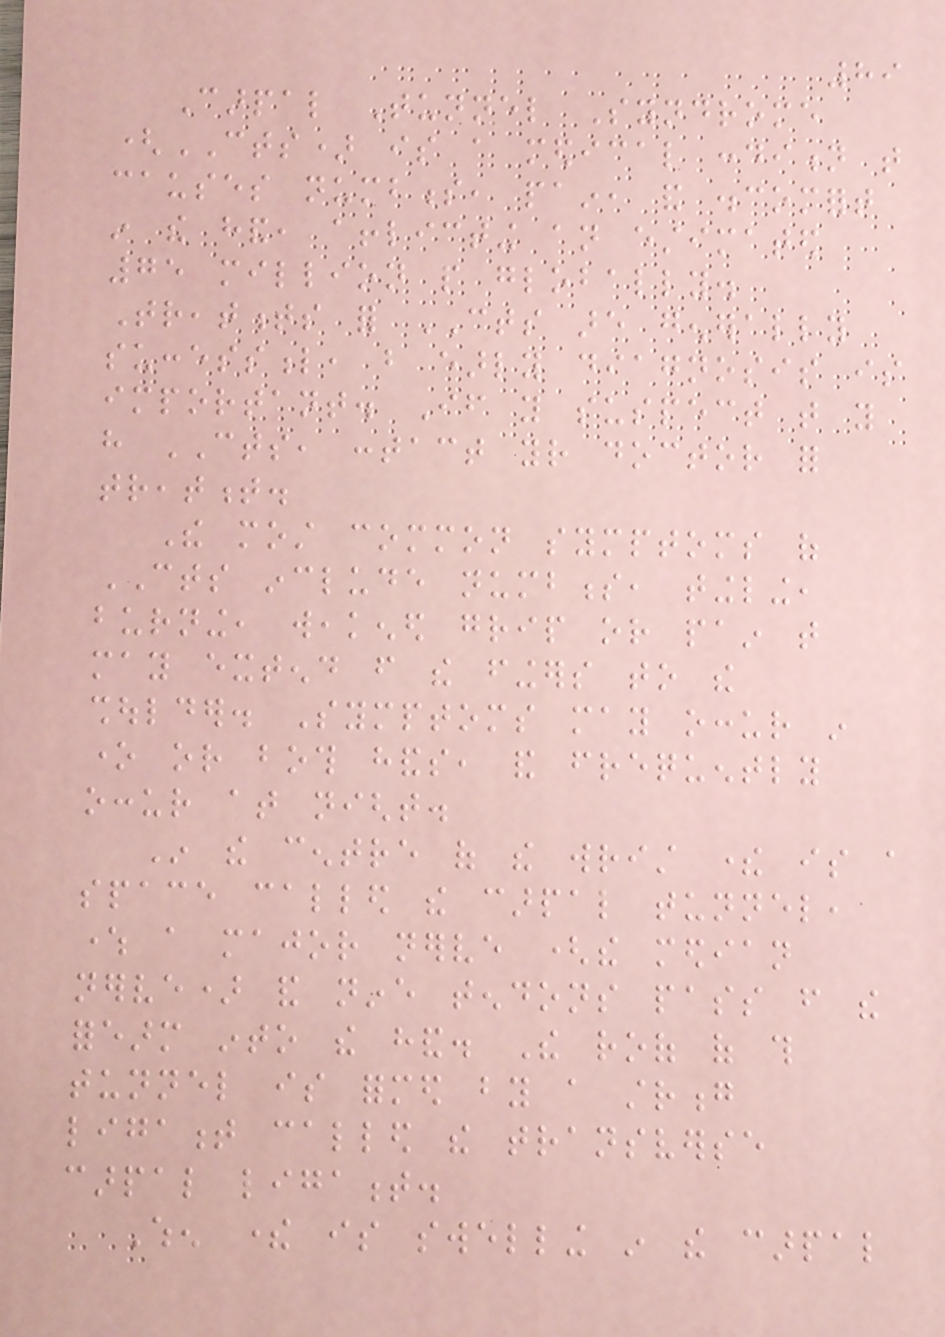89
Carpal Tunnel Syndrome
(CTS) is a medical condition that
causes numbness, pain, and discomfort
in the hand, afflicting an estimated
75 million people globally.
Treatments for CTS are generally
successful, but early diagnosis is
important. If you suspect that you
have CTS, contact your doctor for
treatment.
The most common symptoms of
CTS include numbness, tingling,
burning, weakened grip or pain that
may extend from the fingers to the
shoulder. Symptoms may occur in
one or both hands, and frequently
occur at night.
In the centre of the wrist there is a
space called the carpal tunnel,
where a major nerve (the median
nerve) and nine tendons pass from the
forearm into the hand. The roof of this
tunnel is formed by a strong
ligament called the transverse
carpal ligament.
When there is swelling in the carpal
